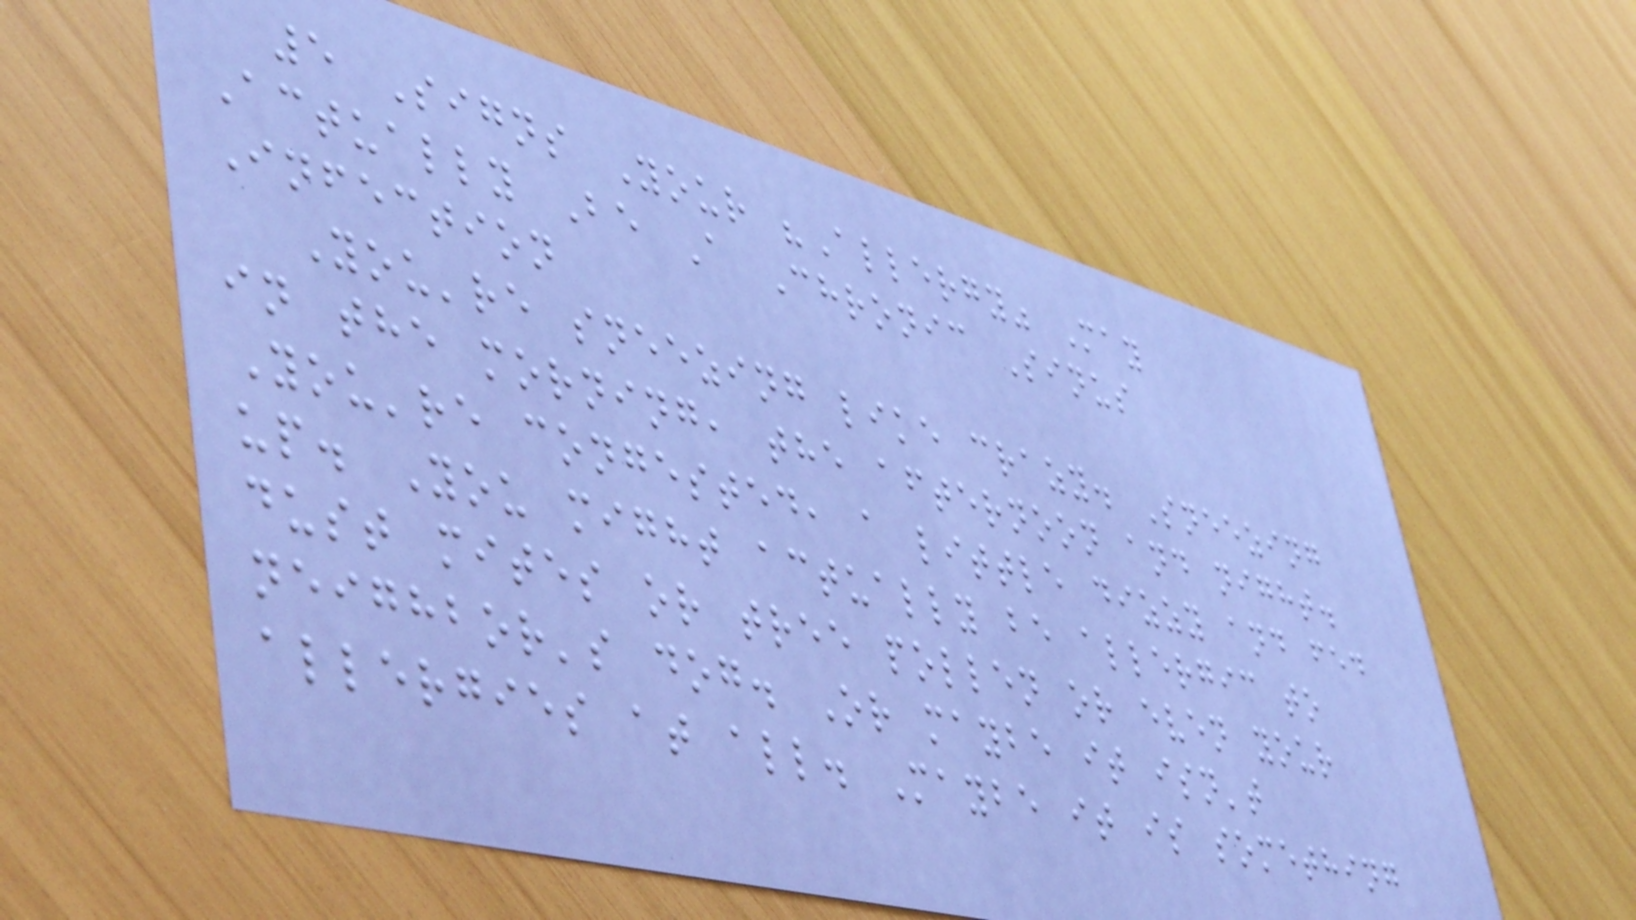5 Signs Your "Allergy" May
Actually Be A Chronic Sinus
Infection
You're sneezing like crazy. Sneezing
in the morning, the afternoon and night.
You're congested, a little dizzy and fed
up. You might actually be allergic to
dust mites or tree pollen or even your
neighbor's dog. Or maybe it isn't
allergies at all. Maybe it is something
